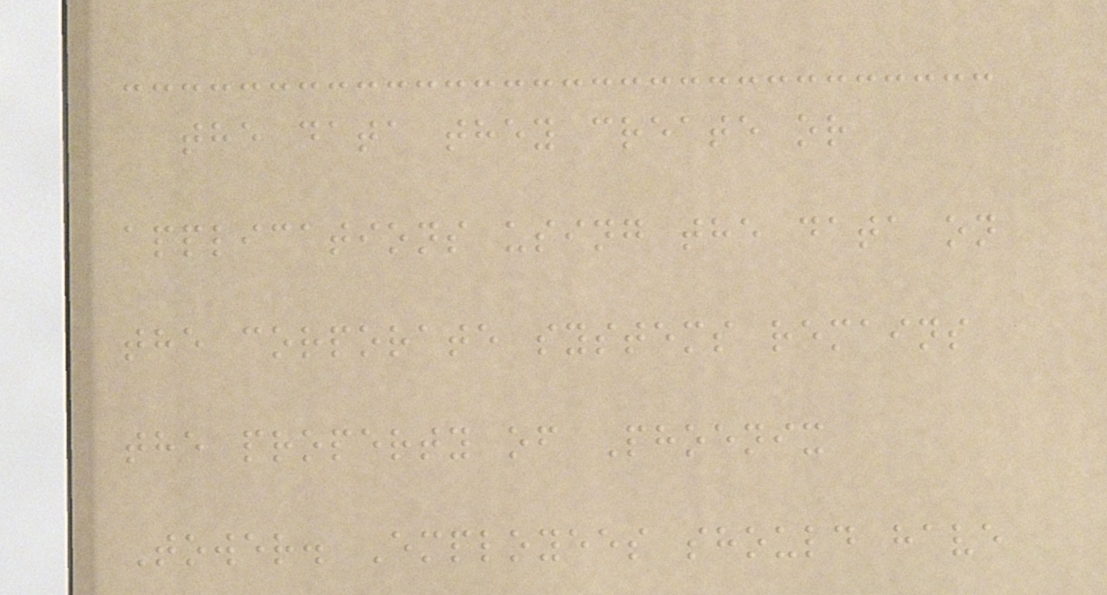the data they create or
applications using the data on
the corporate systems remains
the property of Phoenix
Tower. Employees should have
